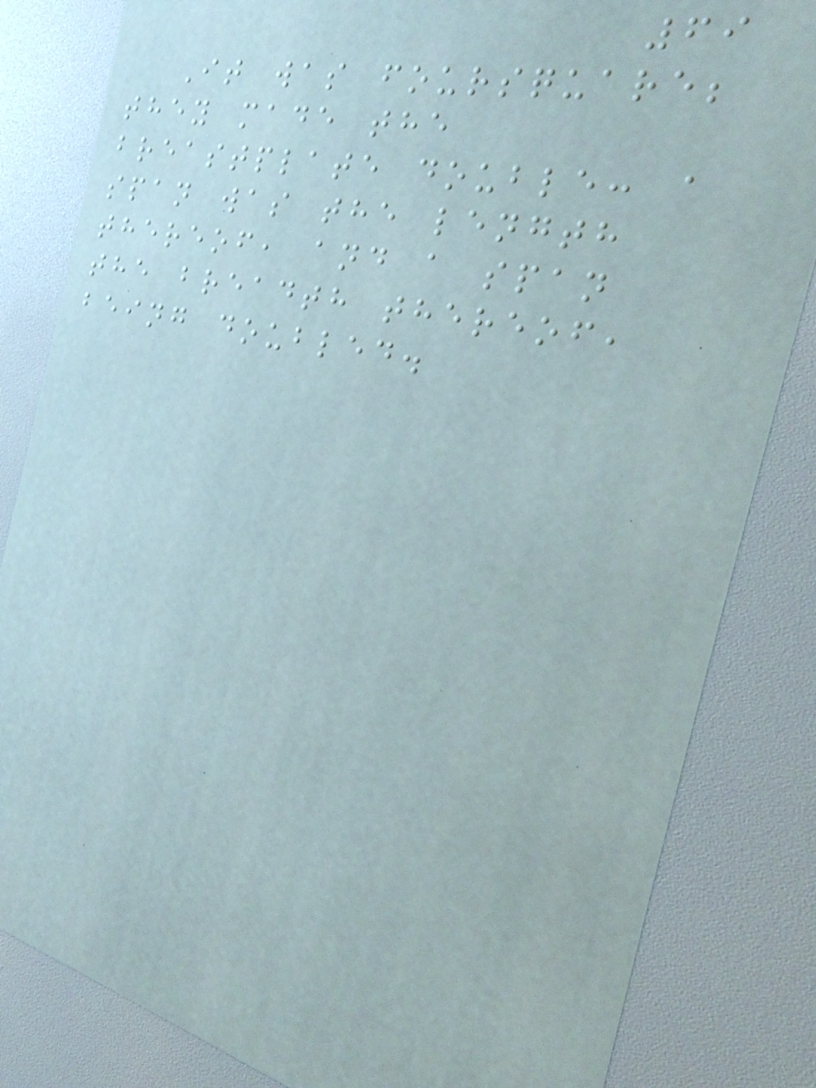69
It was foursquare;
they made the
breastplate double: a
span was the length
thereof, and a span
the breadth thereof,
being doubled.
